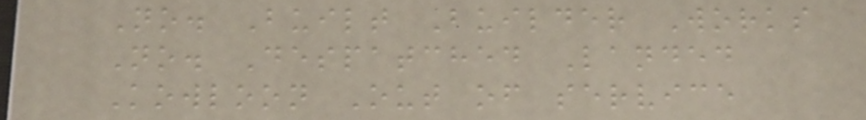No. Built Builder Works
No. Despatched Landed
Kowloon Out of service
